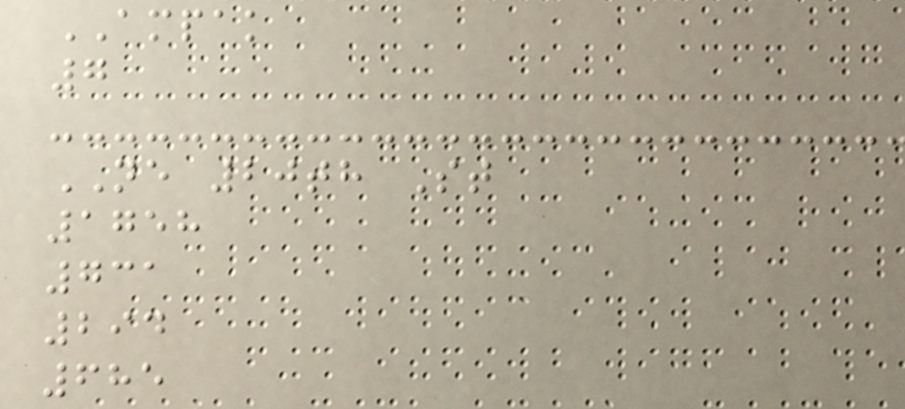AMPAK
7
NE 20th St
1758
731
294
685
